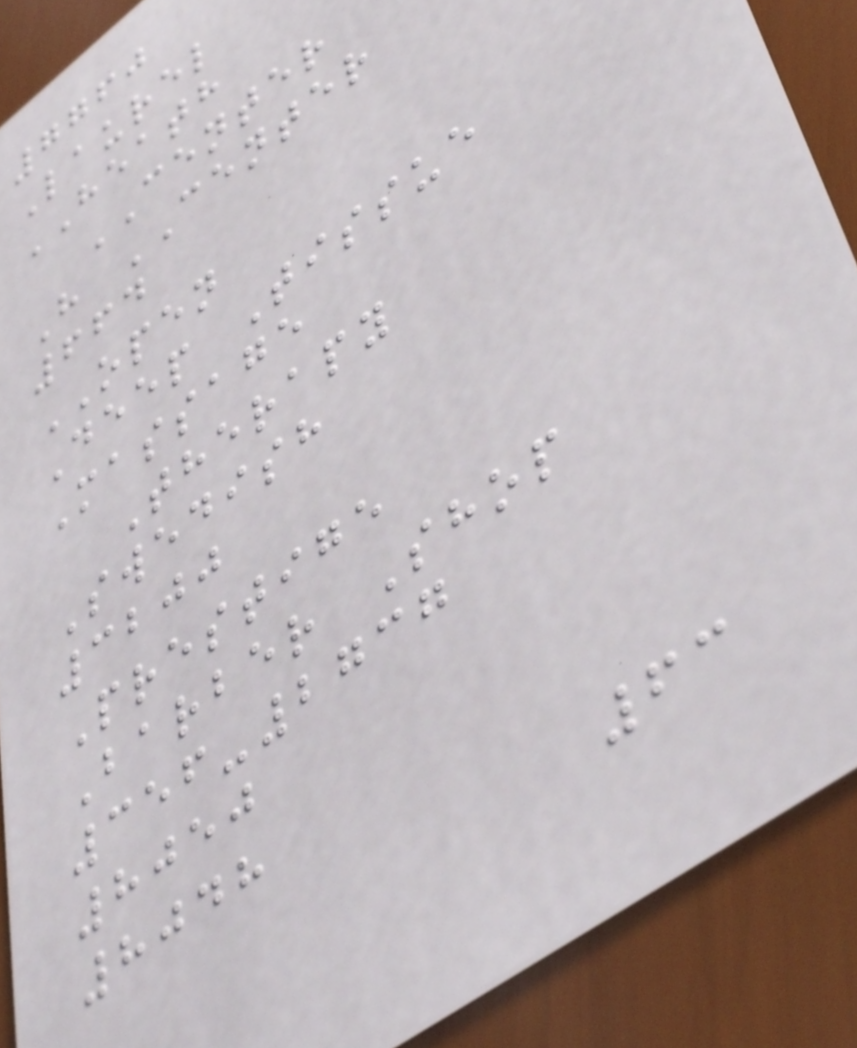7760
Laurel
HEATH
CENTER
H CENTER
664
OPEN
Deep Tissue
Massage
Therapy
Swedish
3200
Prestige
Barber Shop
356-2737
8050
8048
63
